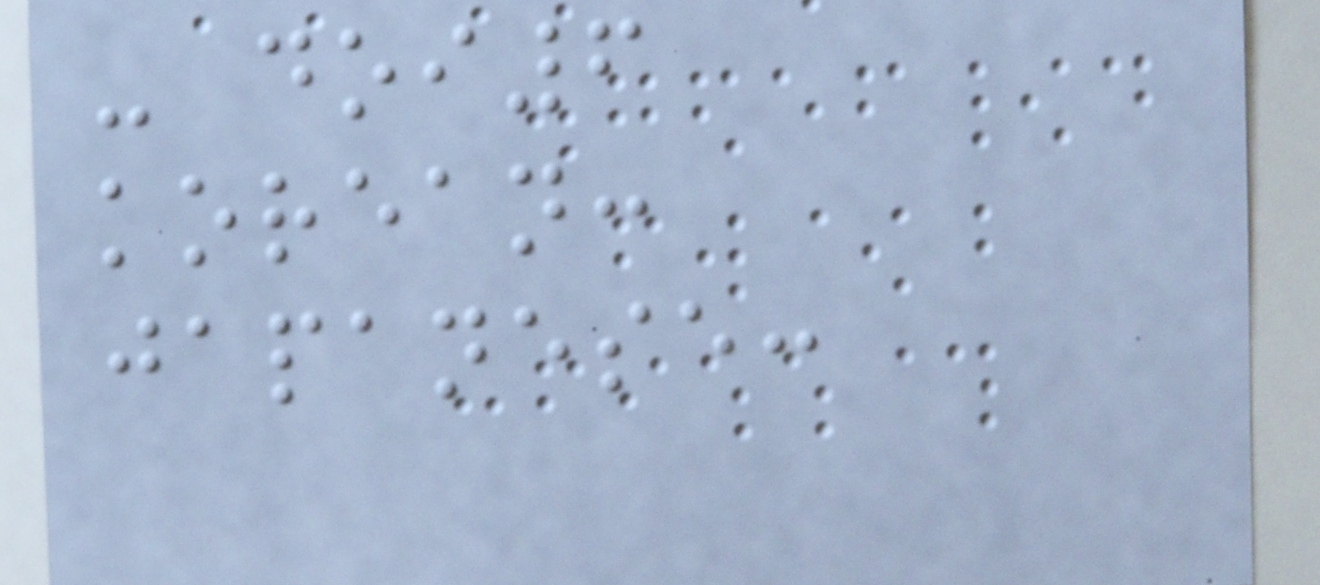- doi6
korean:
japanese:
